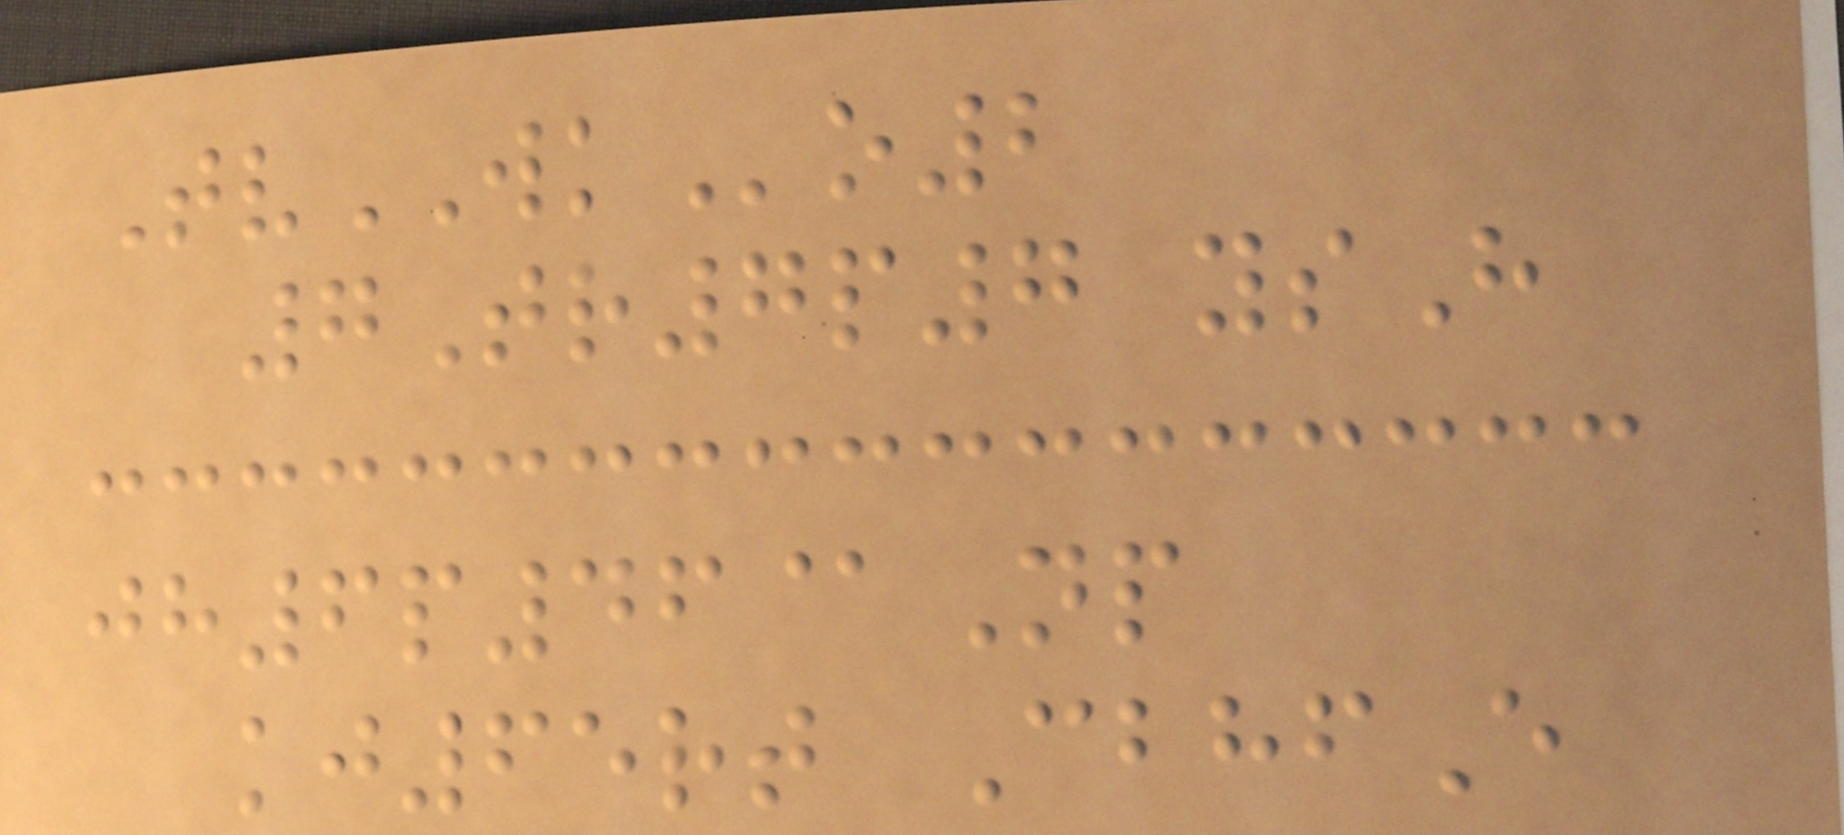TvWKo2
7Tr7p7 ysH
jh6p46@Np
kj65rt CbhfE
